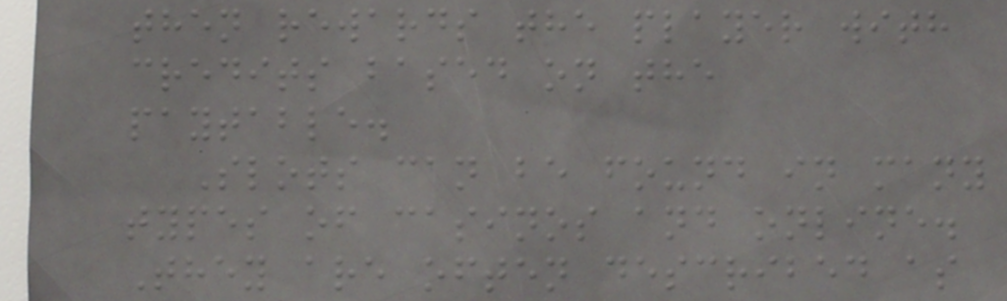then rewards the player with
credits based on the
paytable.
Slots can be found in many
types of casinos and online.
They are often described as
